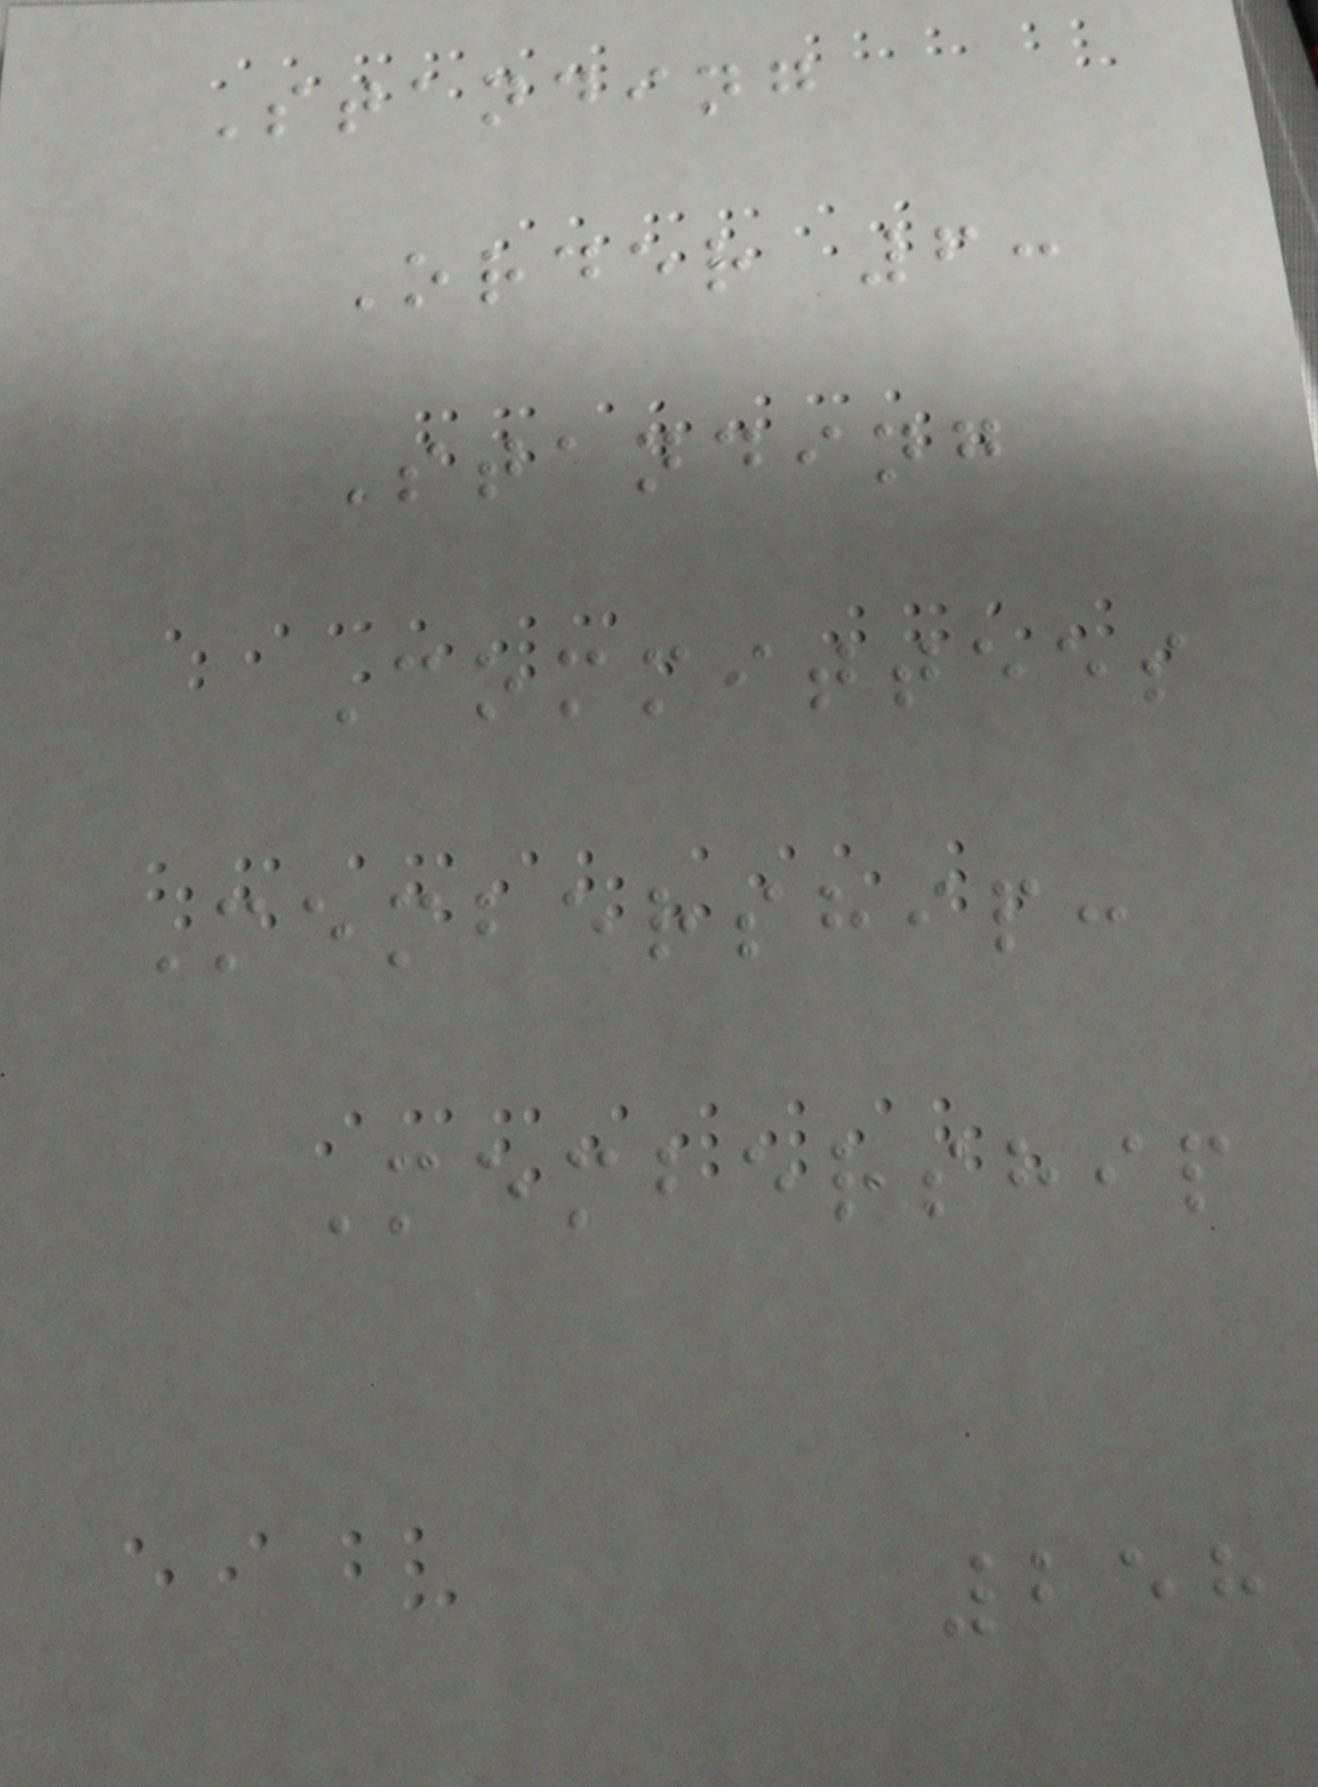Standing
Order 6:
Standing
Committees
Membership:
Membership
258
